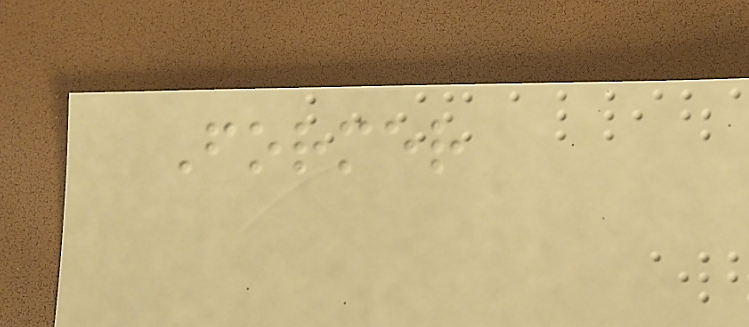Former
